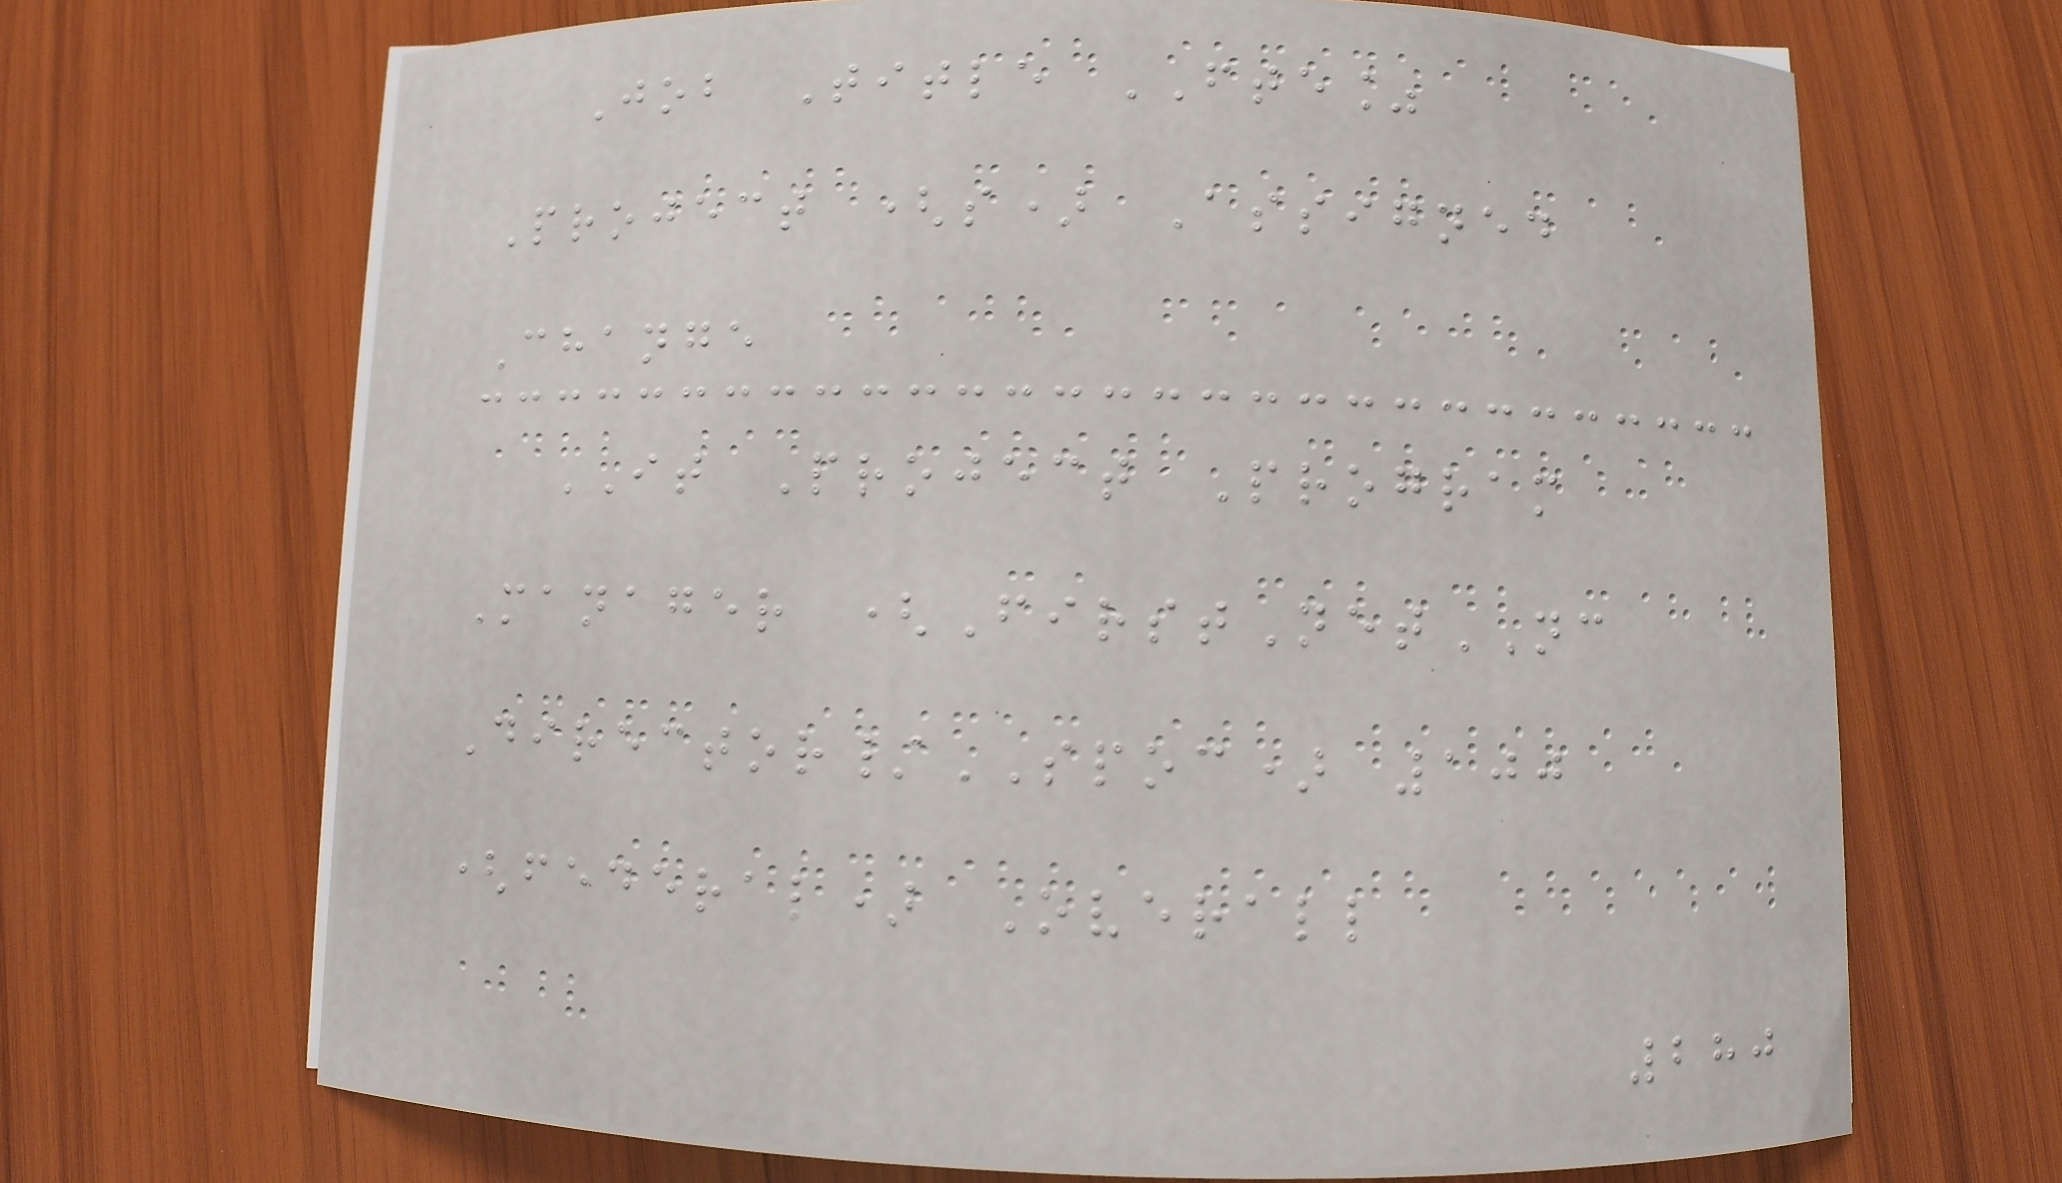Job Title FTE%
Project (s) Assigned
Change
IT Project Program
Manager (FirstNetNC
Director/SPOC) 100
(federal) Overall
280
